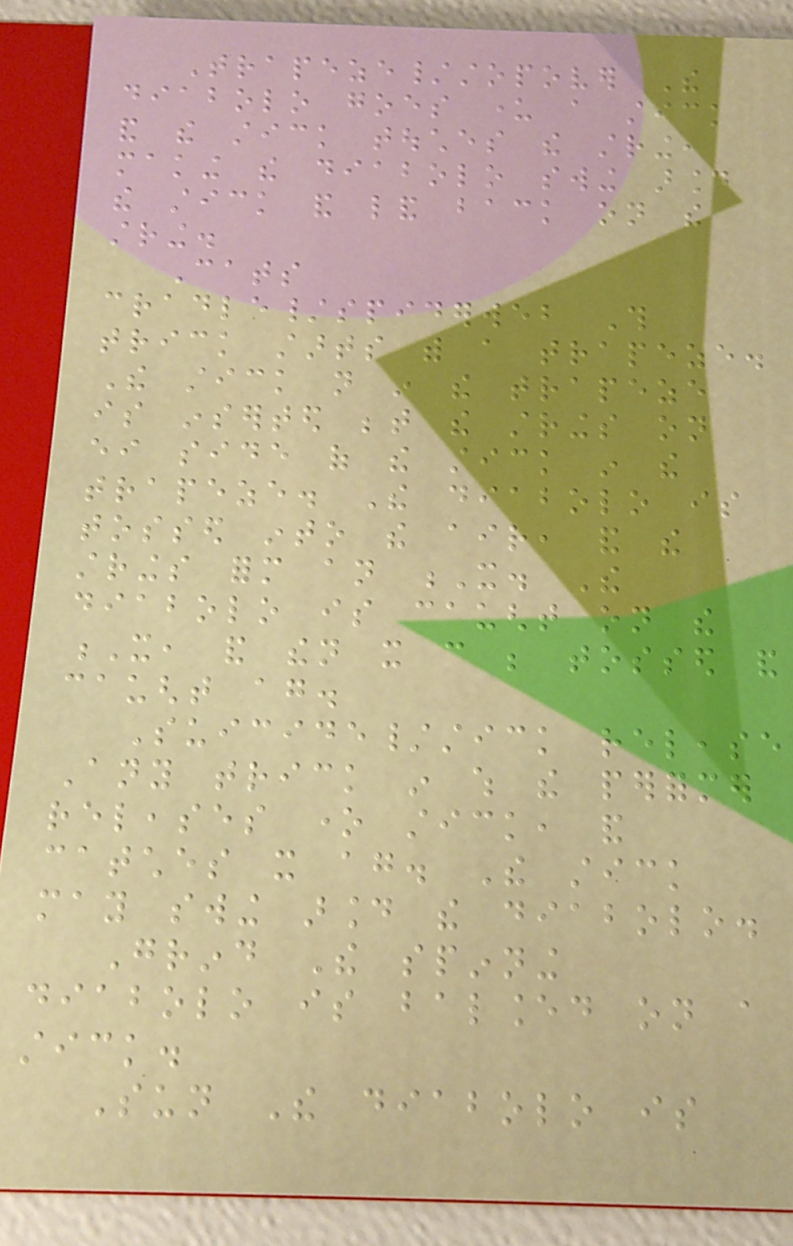Trapeze/stopover The
diabolo goes under a stick
and the stick touches the string,
making the diabolo swing around
the stick and land back on the
string.
Cats
cradle/spiderweb This
trick starts with a trapeze.
The stick not in the trapeze
is inserted between the strings on
either side of the stick in the
trapeze. The diabolo is
tossed into the air, and the
strings form an X. The
diabolo is caught on the
X, and then it can be tossed and
caught again.
Suicide/stick release
Any trick in which the performer
releases one stick, and
catches it again. The stick
may swing around the diabolo.
Grind The spinning
diabolo is balanced on a
stick.
Sun The diabolo is
